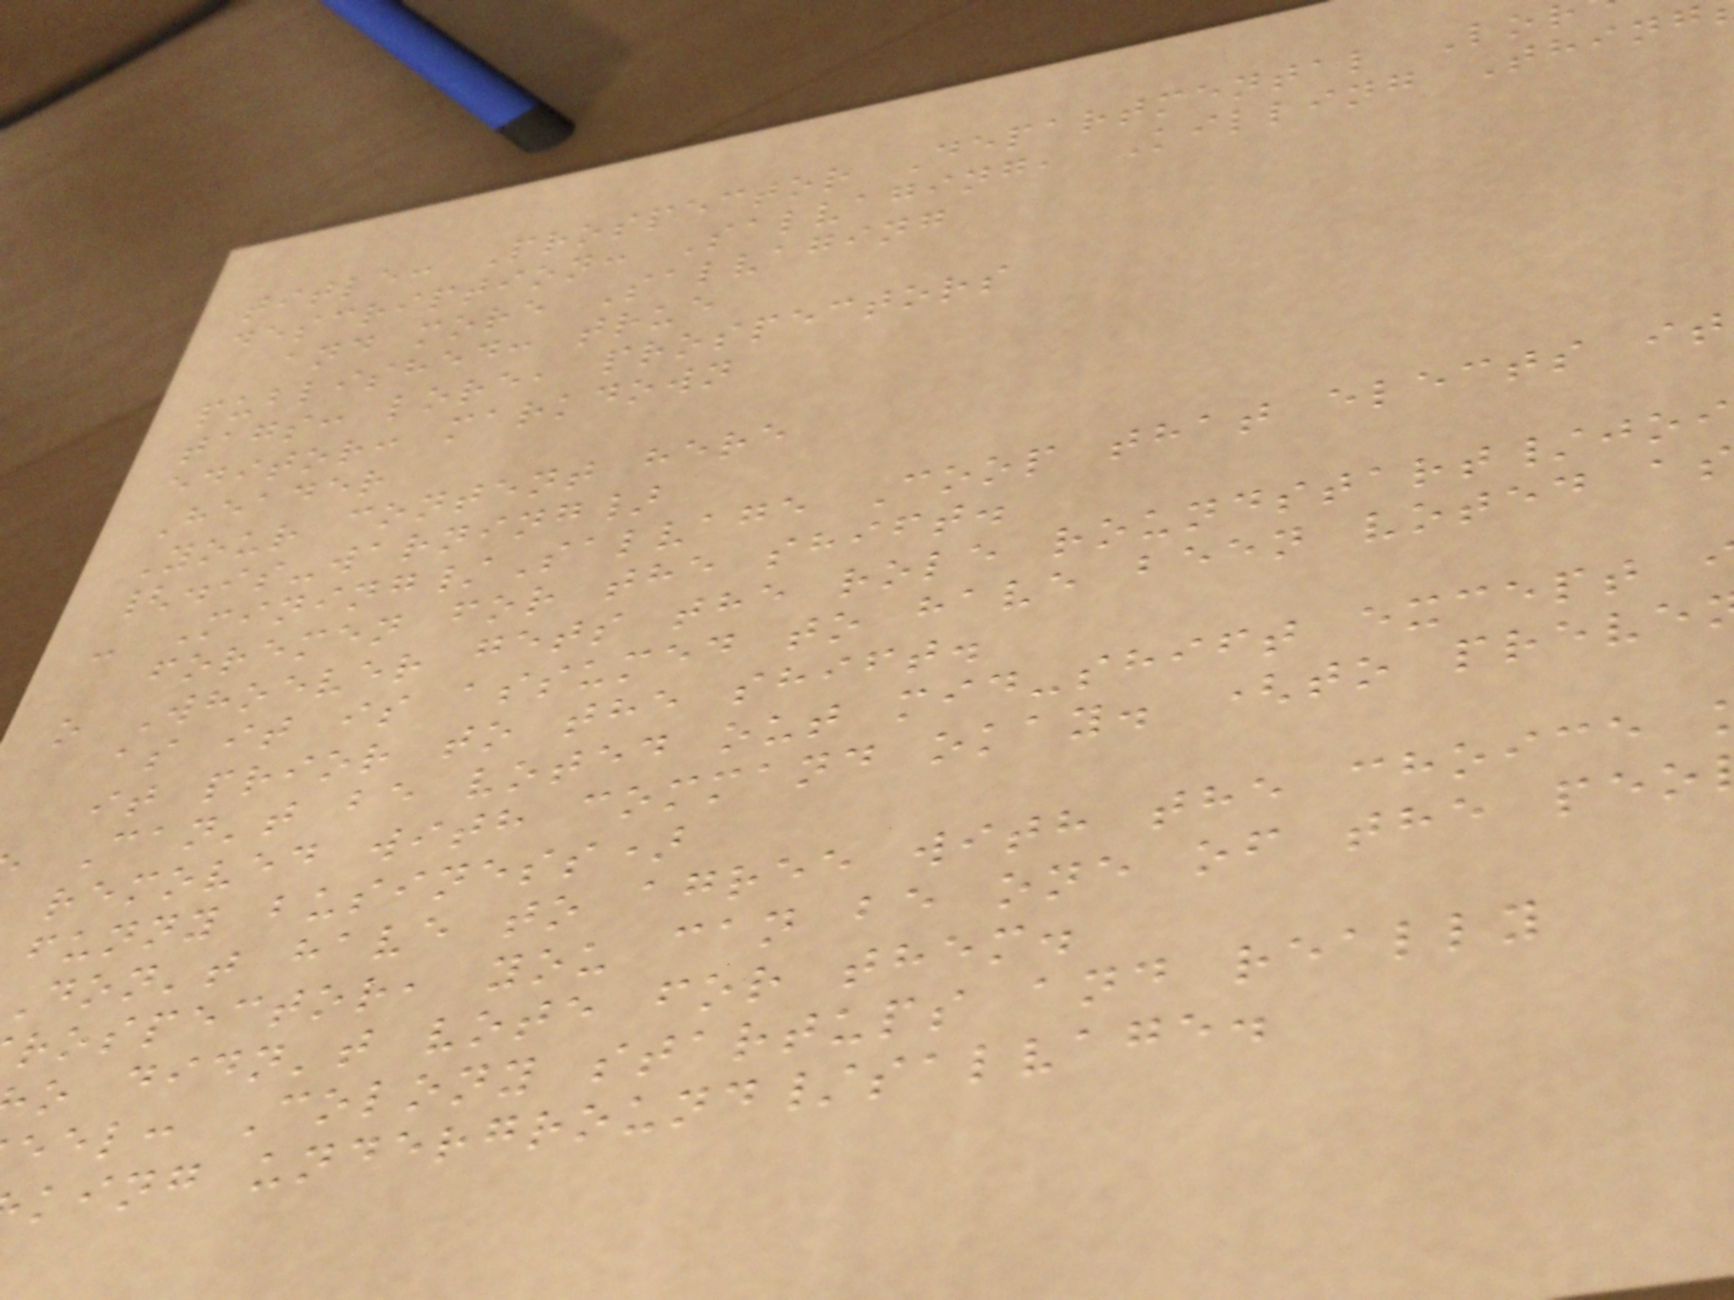title: Prospector Departmental Lo
description: Salvaging, Killing Thing
and more Salvaging
published: true
tags: lore, prospectors
editor: markdown
Header
Your content here
{.is-warning}
- Mining/Salvage Coop that elects it
foremen for the shift.
o Whoever gets the role roundstart/joi
as it is assumed to have been voted as
it prior to the shift.
Can't be voted out mid-shift except
removed with command okay. (to preve
funny business)
don't have to agree with the choice
rospector, you can be one of the peo
o didn't vote for them.
eel: Colony startups and really
king underground/salvage.
